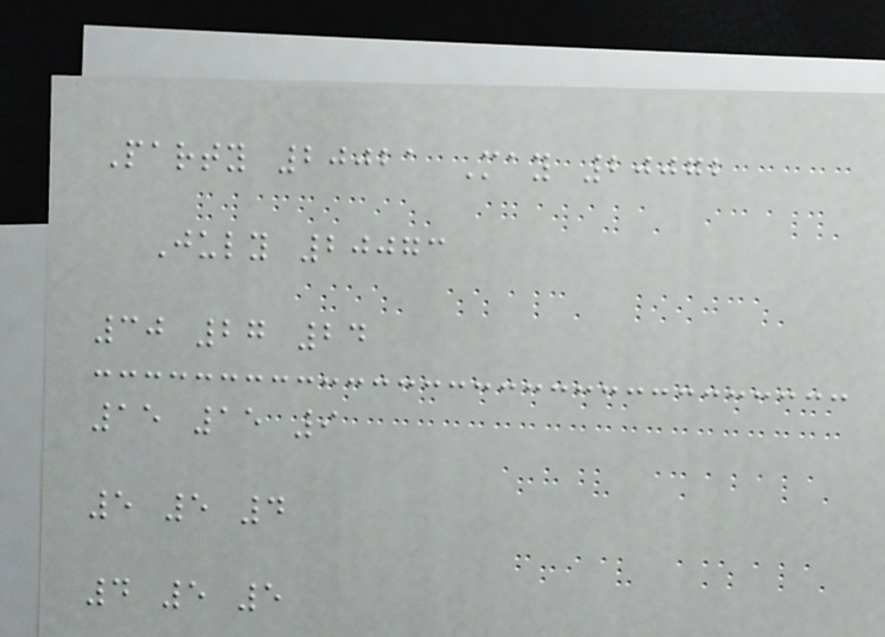Party 20021 May 20072
July 20073
30 27 24
15 15 9
5 5 4
4 5 5
